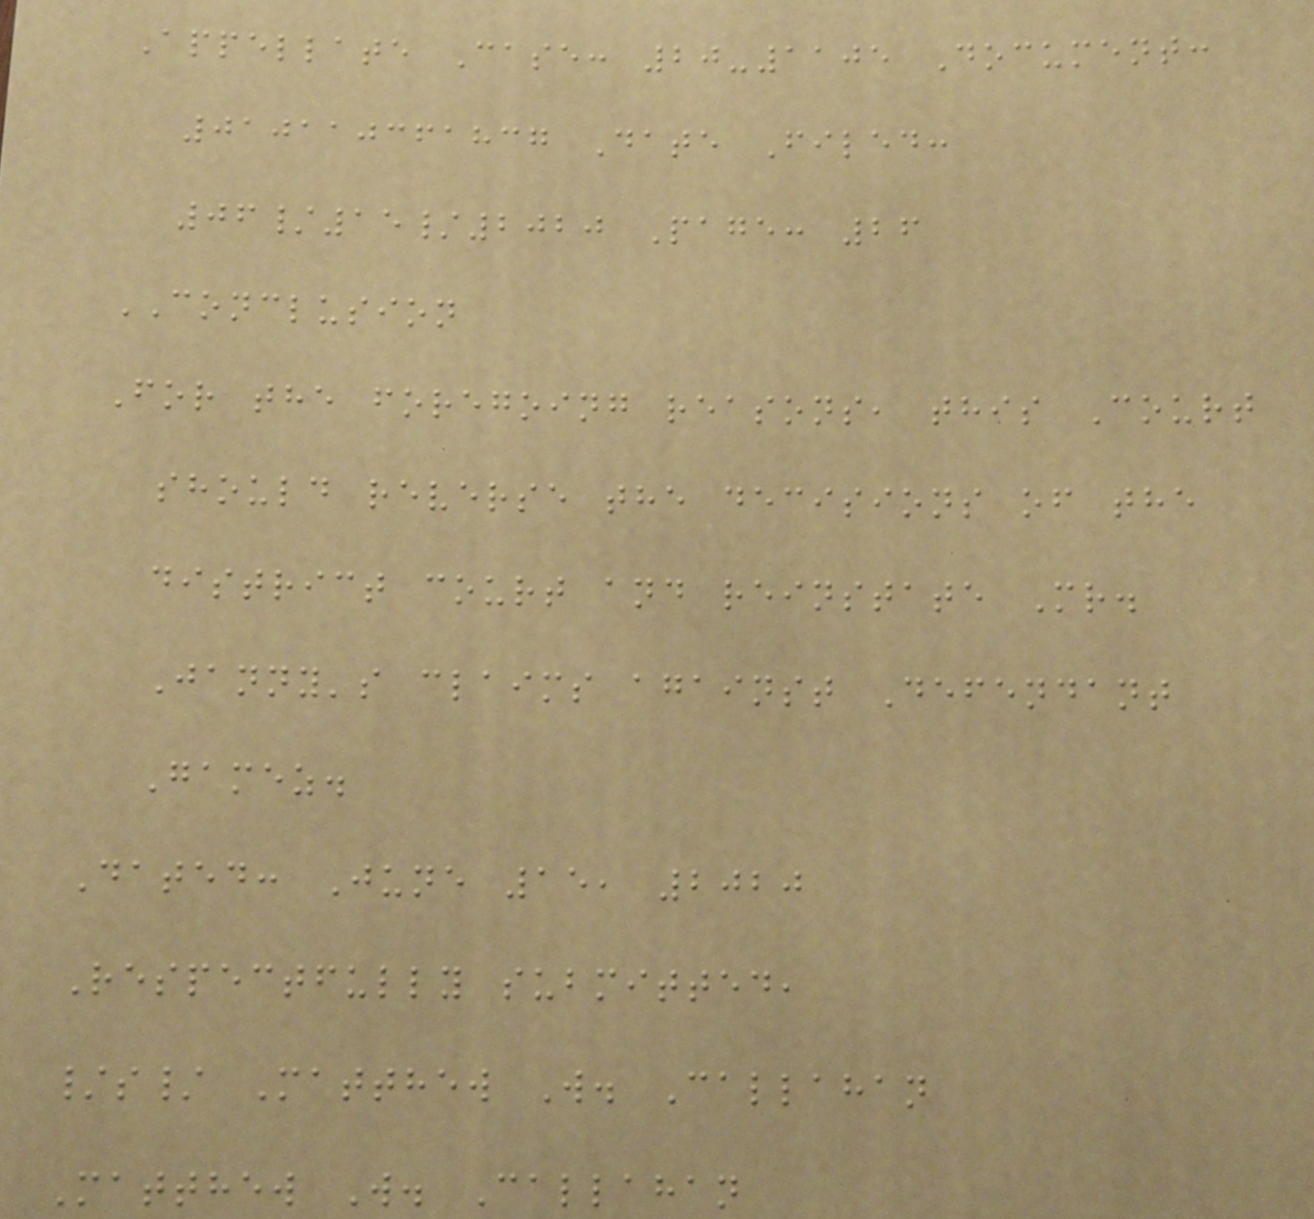Appellate Case: 20-1105 Document:
010110361837 Date Filed:
06/15/2020 Page: 26
CONCLUSION
For the foregoing reasons, this Court
should reverse the decisions of the
district court and reinstate Mr.
Janny's claims against Defendant
Gamez.
Dated: June 15, 2020
Respectfully submitted,
/s/ Matthew W. Callahan
Matthew W. Callahan
